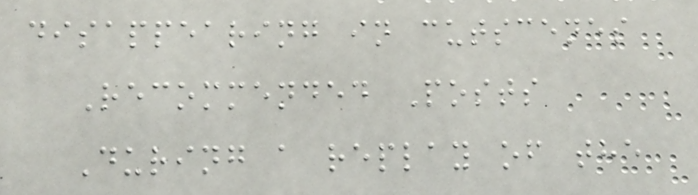disappearing in cutscenes
Recommended Posts
During a replay of the
